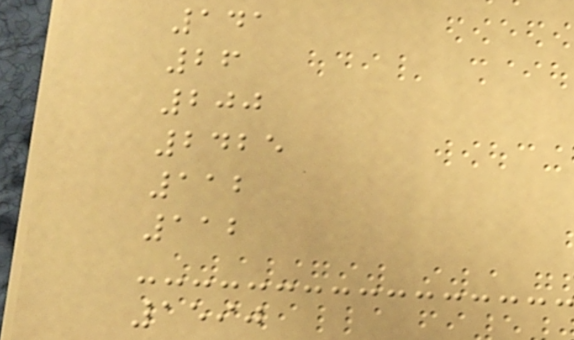141
26
200
2425
112
112
1590
